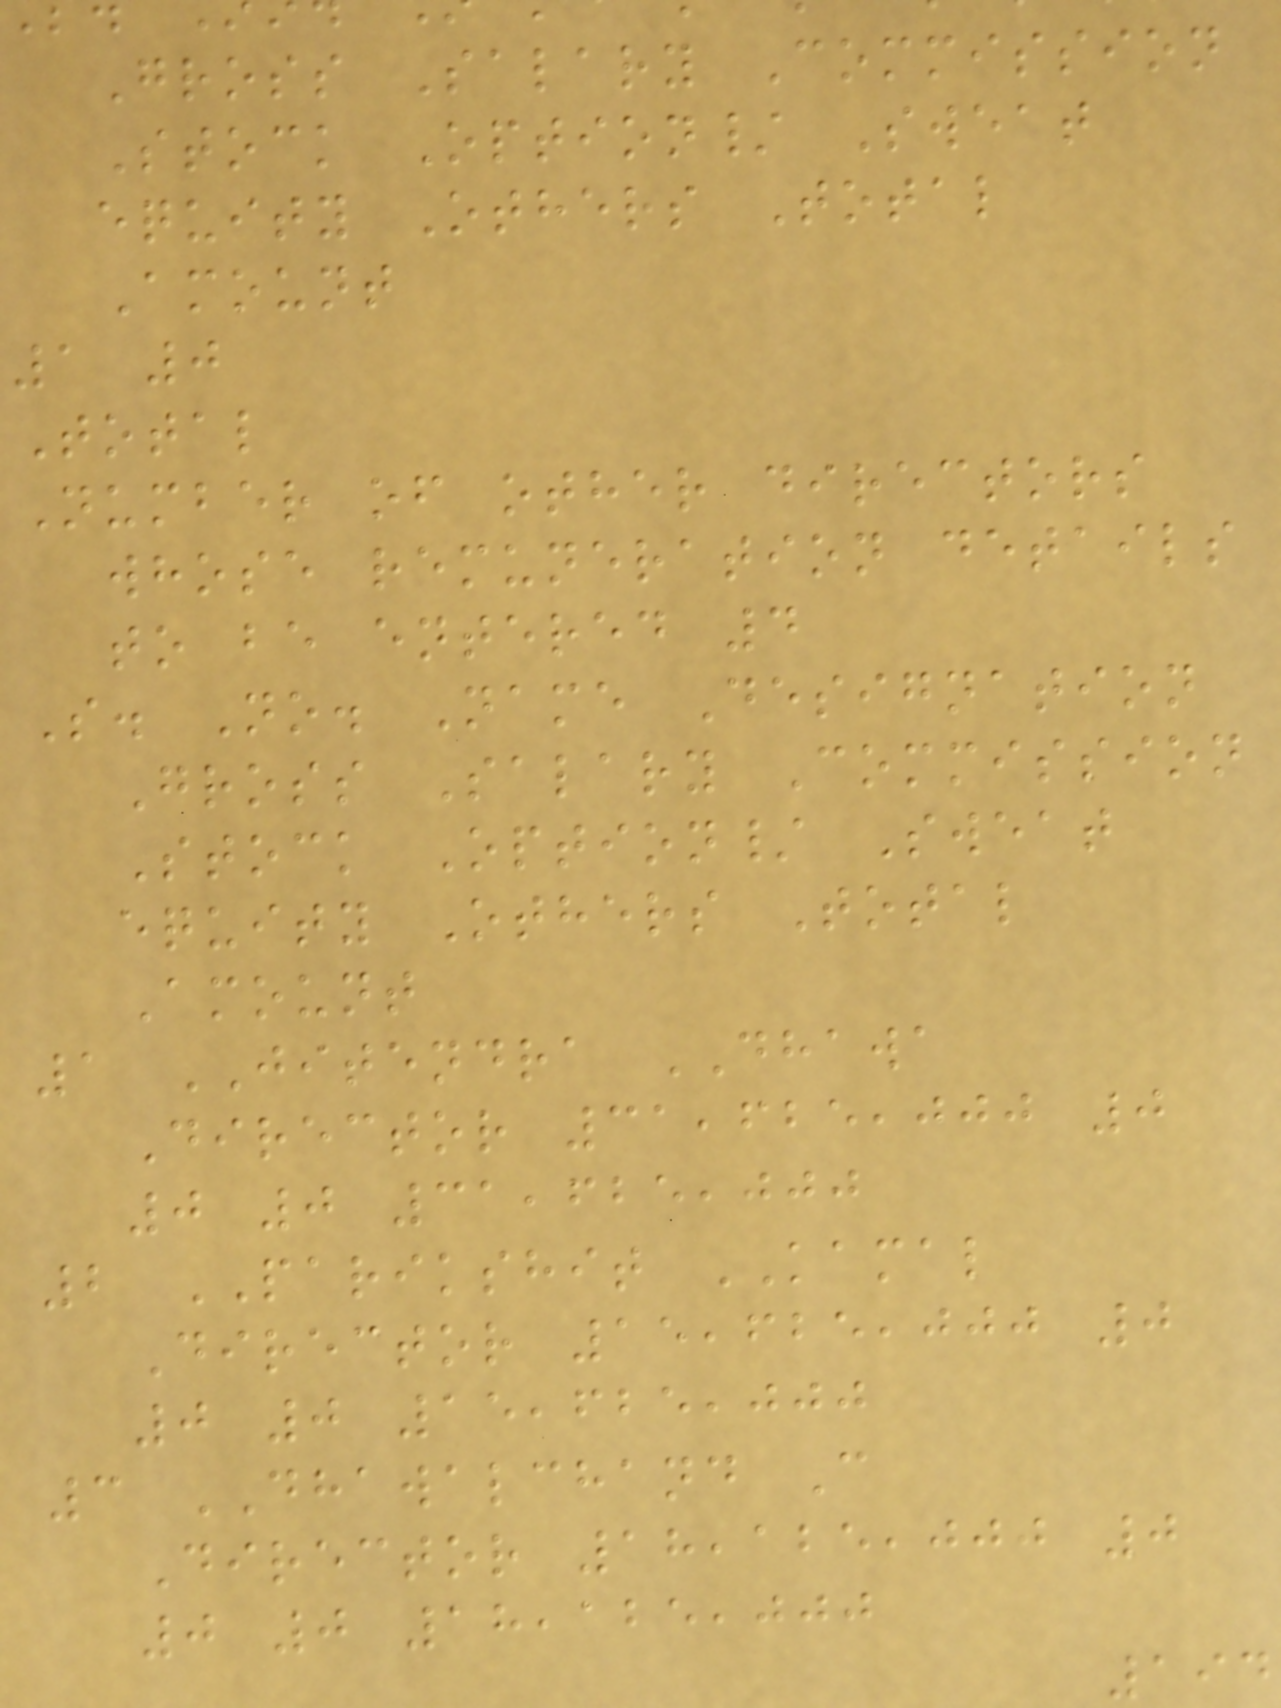Gross Salary Commission
Stock Option/ Sweat
equity Others Total
Amount
1 0
Total
Number of other directors
whose remuneration details
to be entered 4
S. No. Name Designation
Gross Salary Commission
Stock Option/ Sweat
equity Others Total
Amount
1 JITENDRA DHAWA
Director 31,625,000 0
0 0 31,625,000
2 PARIKSHIT KAMAL
Director 15,625,000 0
0 0 15,625,000
3 DHAWALCHAND C
Director 18,125,000 0
0 0 18,125,000
194
